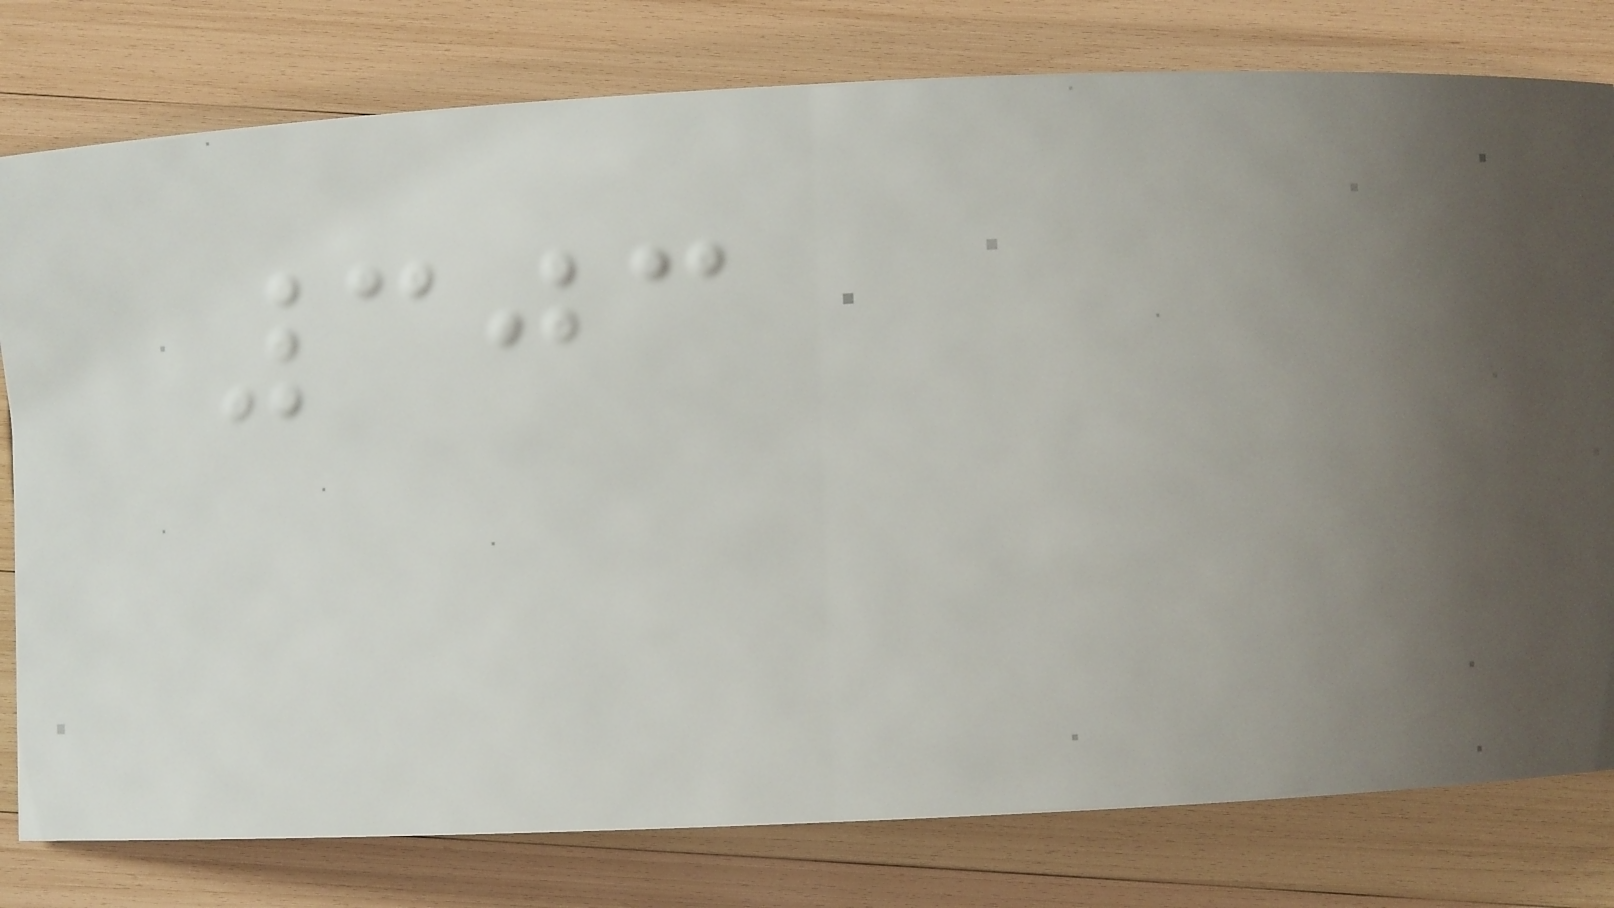303
